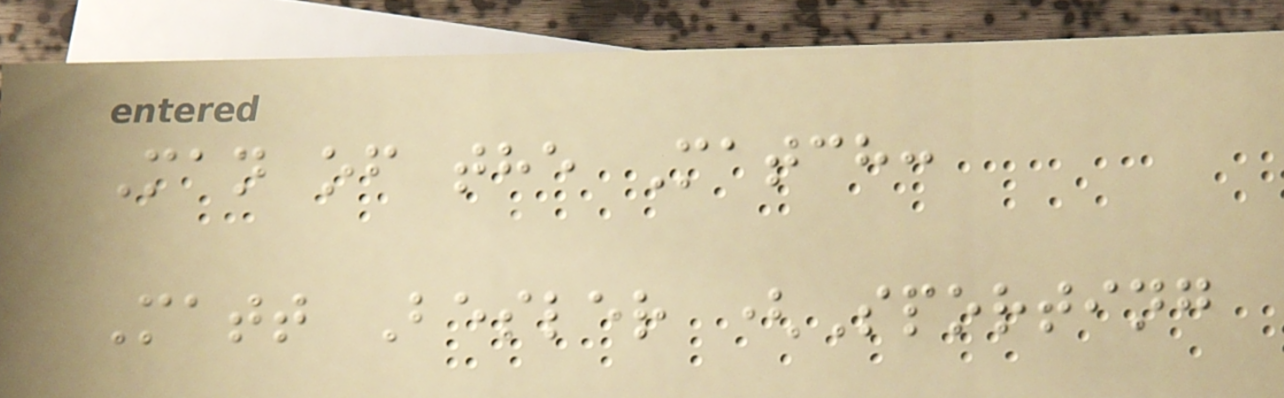Man of the Match:
Matt Besler (Sporting
